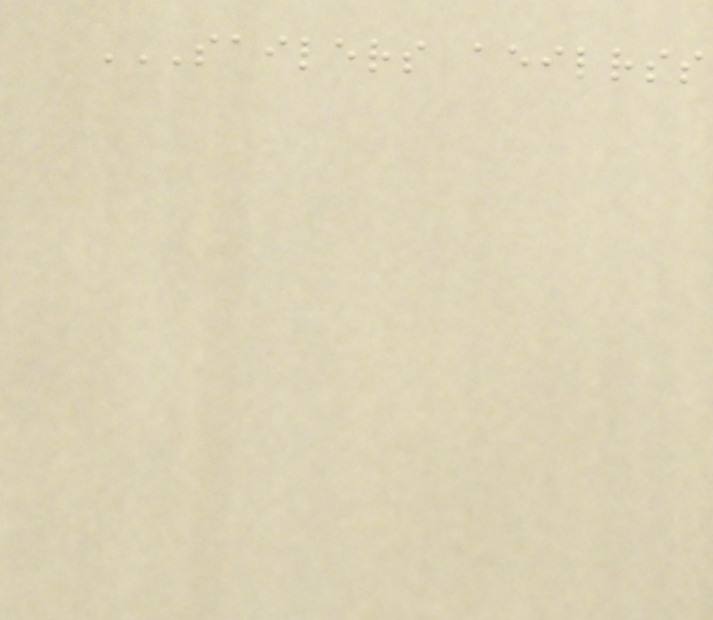SAILERS AEILRSS
